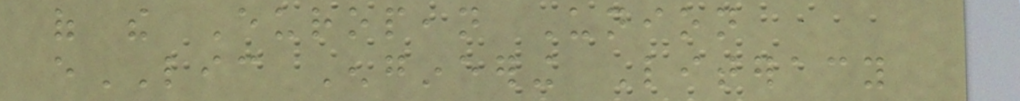of the European Union
eLIC Engineering Literacy
